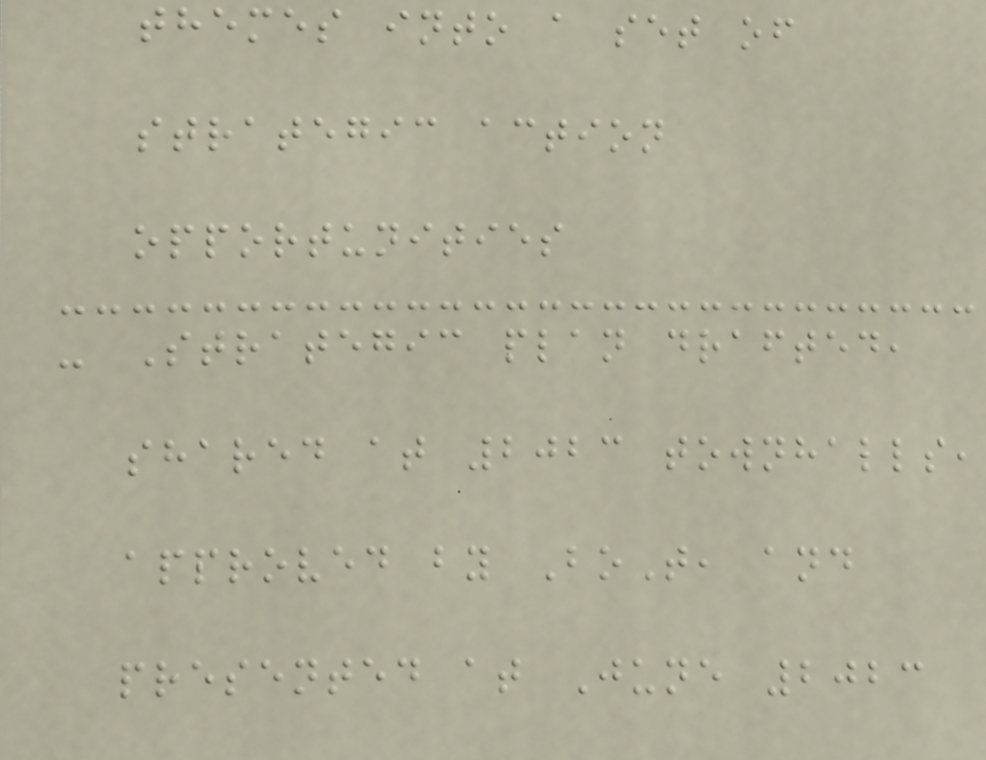themes into a set of
strategic action
opportunities
- Strategic plan drafted,
shared at 2023 townhalls,
approved by BoT, and
presented at June 2023
